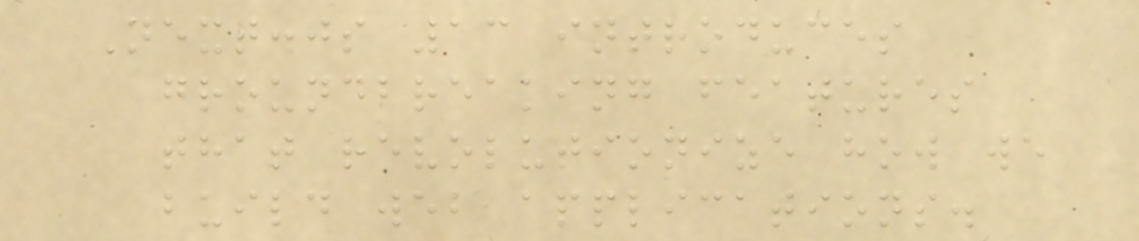Next.js 13 introduces
groundbreaking features
that revolutionize how we
build web applications.
